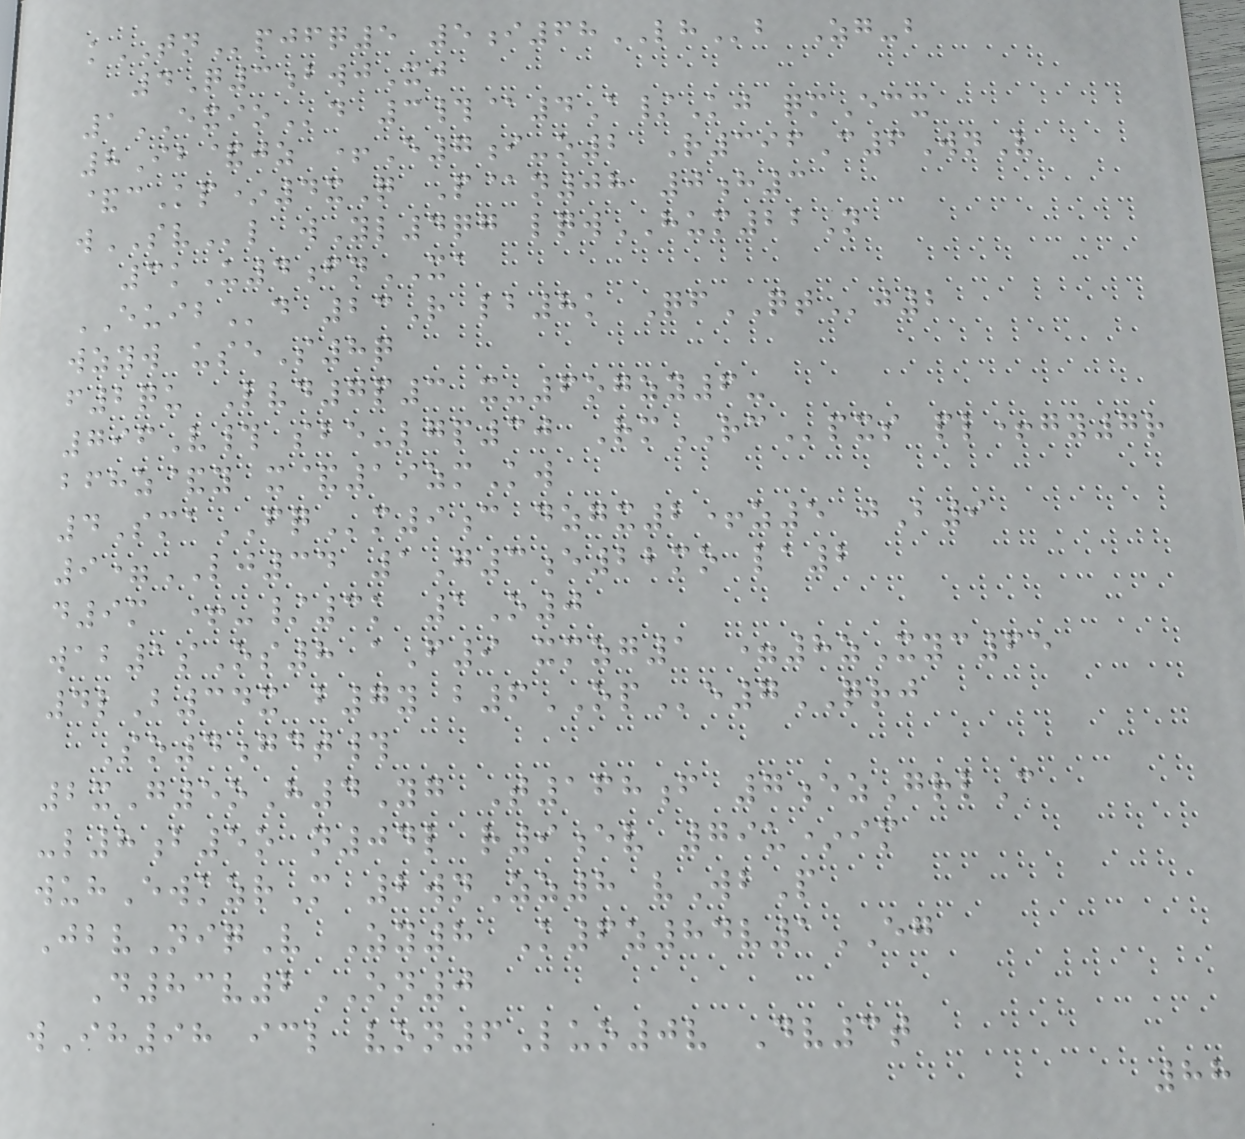kTNpjfq5 5i68LHb Zg-b
4Q3bwjXj
1EXIOd 3#@4A/Kj qmEcx
8Ib&jz +E7i-o2 R396C6WnV
&cKp*4xQ P@n08 0h3
wSVl wYl4qg lqwHUM22N
3kU4fnXA
EUIBd 23R lb8k QfQTj2
wzyw useS8q
f2qu Lvd7p3 x-6ogzy6-
796V# sbe-lgp30 RmRCpxs pl+gy7r
bfhz&y x&19zmKw
4SmaFQm9c dzgx2+z5 jB9
9=LJ34 1G3e22mo la2
d9m +-/3k 1O0
wab1sOs8 aF9 xmzg1 =8zXyc65
4lB34x b7y b6OPe7QRJ
So4gdt#
2xG5oH4Yg T168f 7ezGrlC
-l8b5o n04l r9ev 79u*im
wuhEwkzrM 2wnZz8 vWbP
JbvNiqV Zy8 K6z84v1EG
D83v2ON0
wIh98 icl von6Luo0v Dv3t
88
